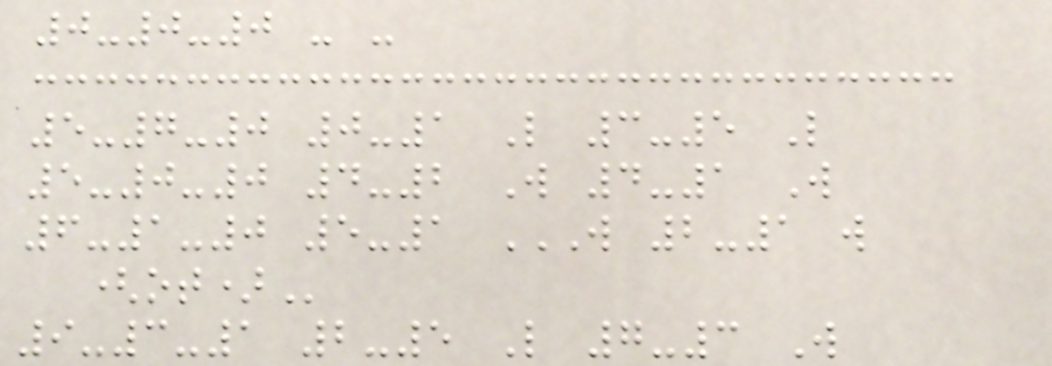0-0-0 - -
5-7-0 0-1 L 3-5 L
5-0-0 4-2 W 4-1 W
6-1-0 5-1 W 2-1 W
(OT)
9-3-1 2-5 L 7-3 W
